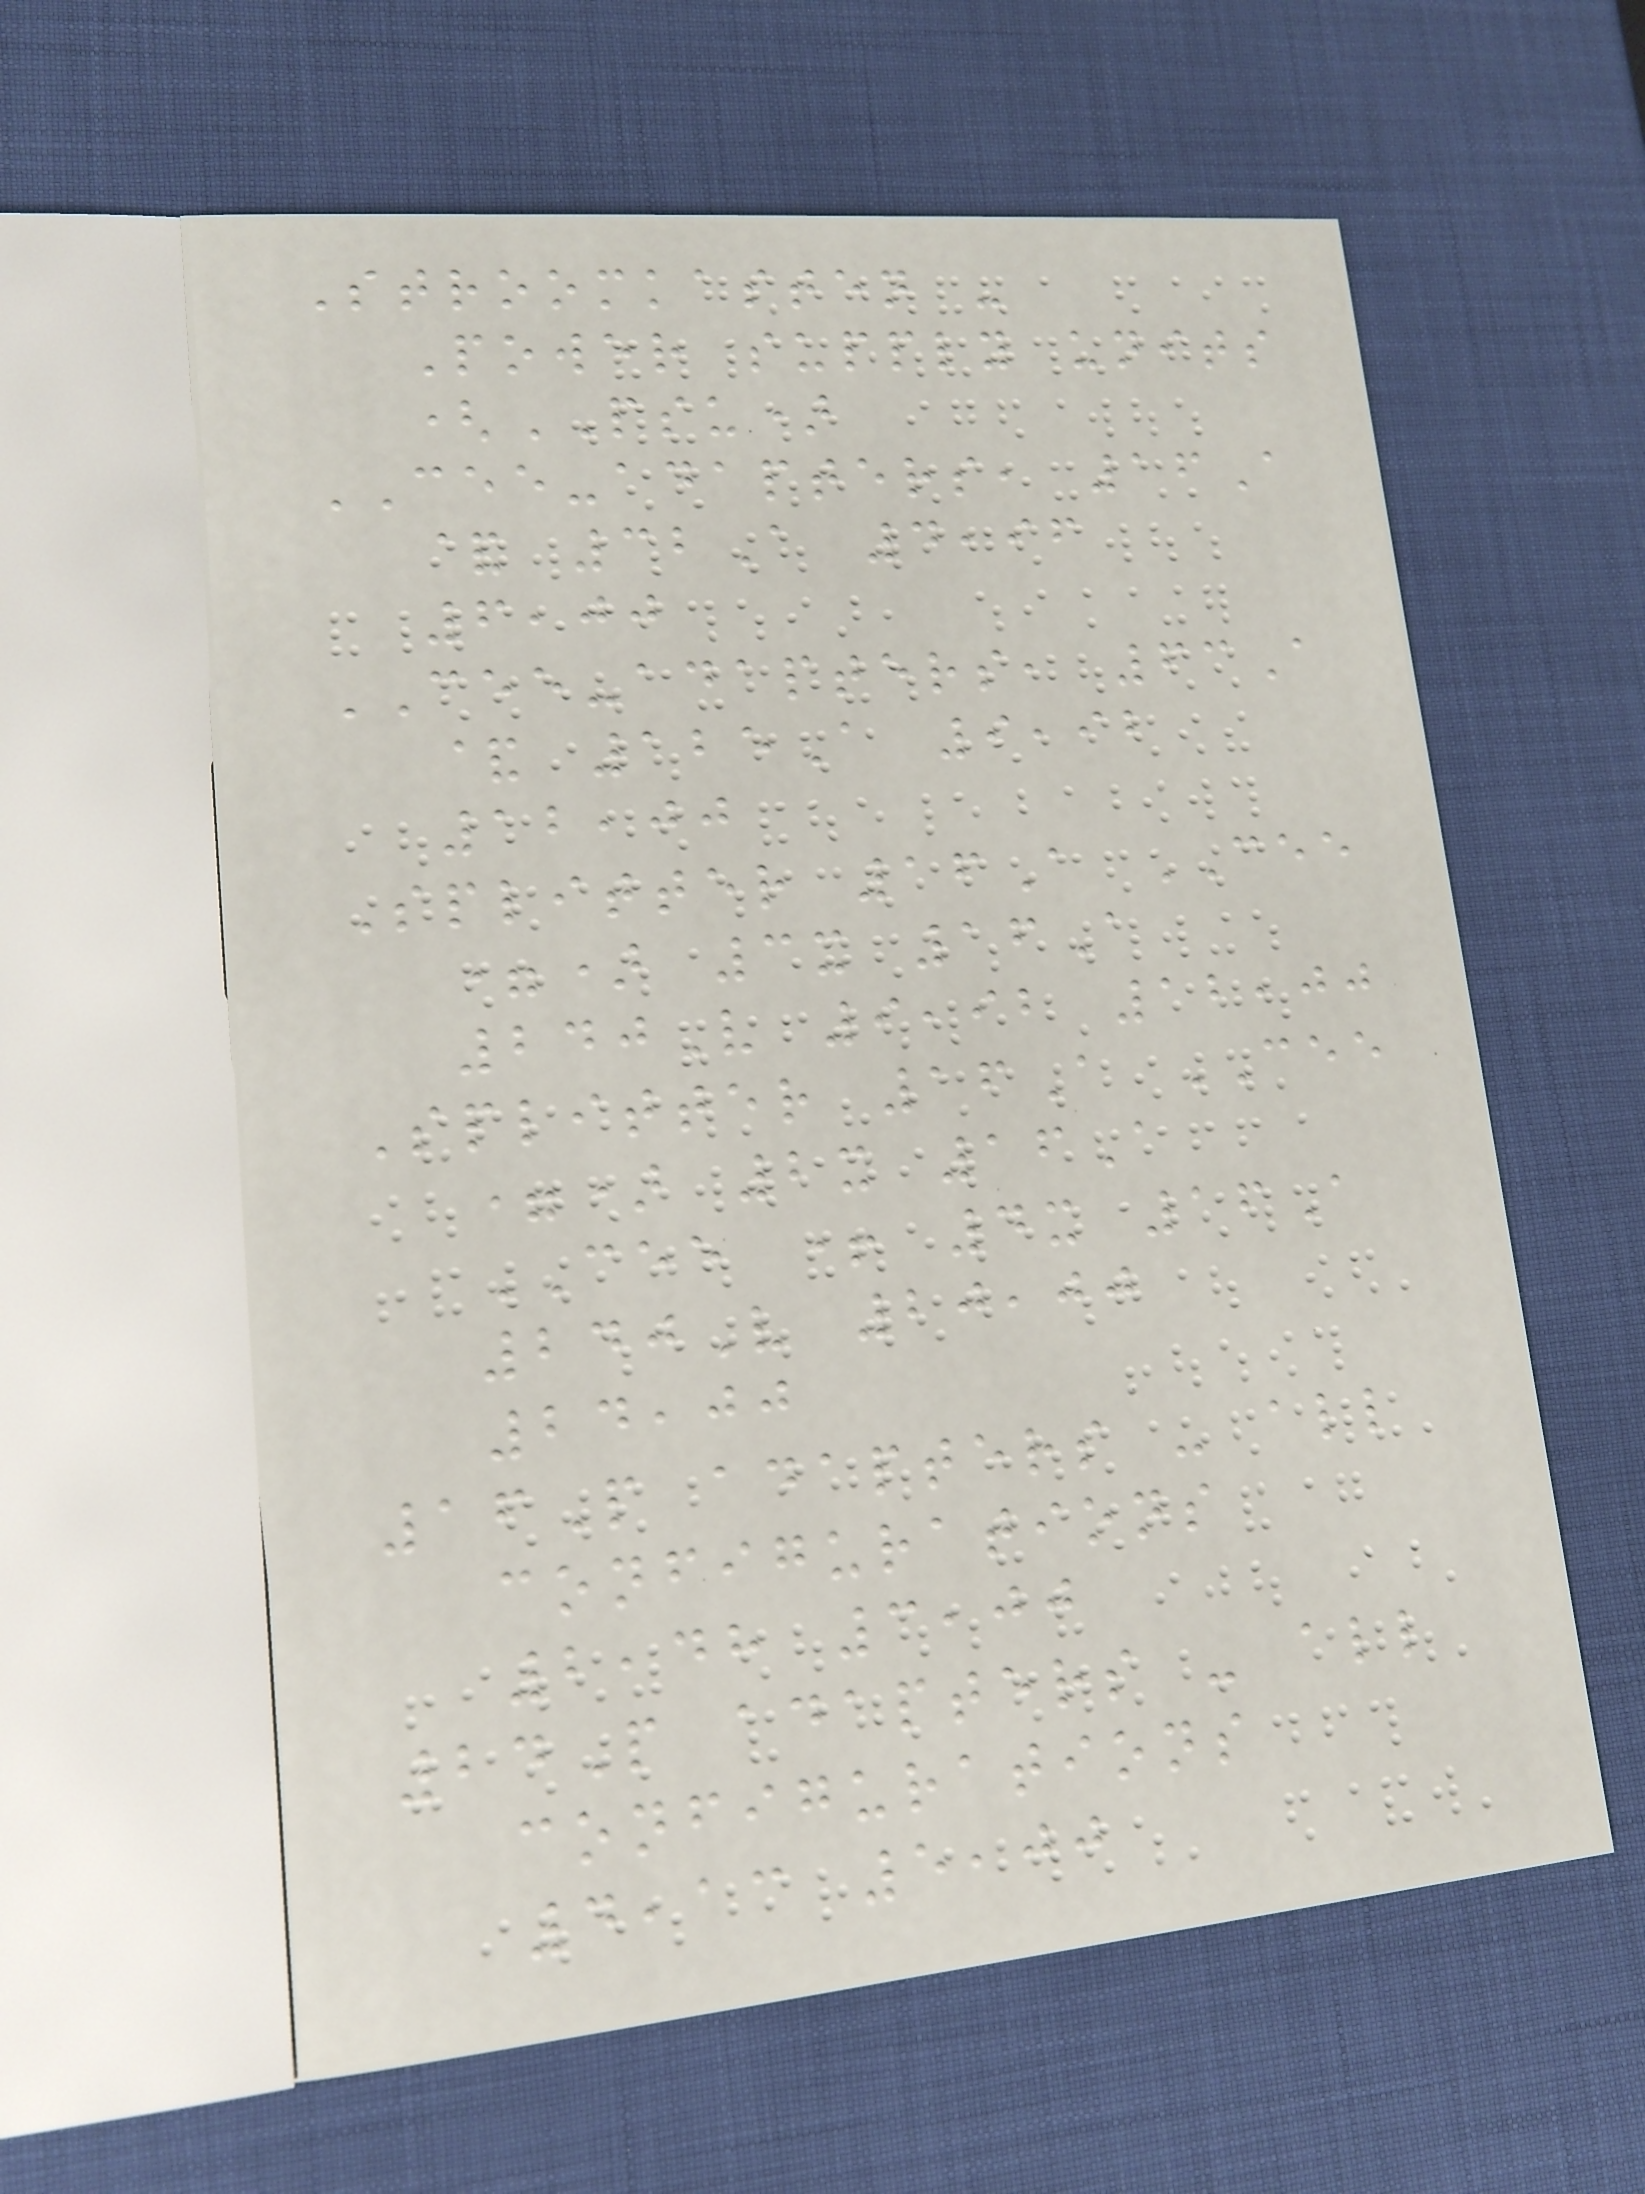Stroomkasten -
Power supply units
(PSU)
CEE-adapters, 16A
& 32A 4,96
6,00
CEE-adapters, 63A
& 125A 9,92
12,00
Splitter 16A CEE
=) 3x 16A
240V 9,92 12,00
Splitter 16A CEE
=) 2x 16A
CEE + 4x 16A
240V 20,00
24,00
16P adapters - all
configurations
2,48 3,00
24P adapters - all
configurations
4,13 5,00
